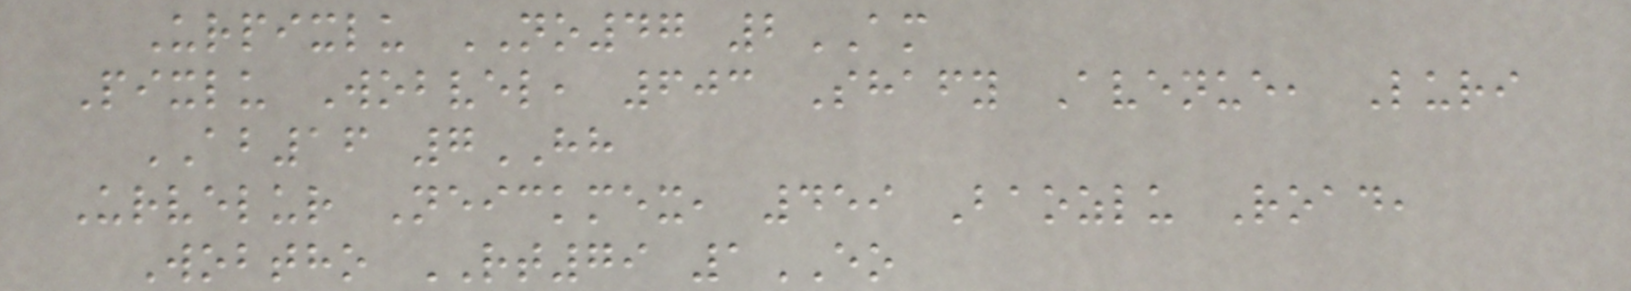Urpixlu NO47 2AM
Pixlu Wobvel, 603 Shafy Avenue, Luri
AB16 7HH
Urvelur Neickmex, 459 Baozlu Road,
Wobtho RT79 1EO
